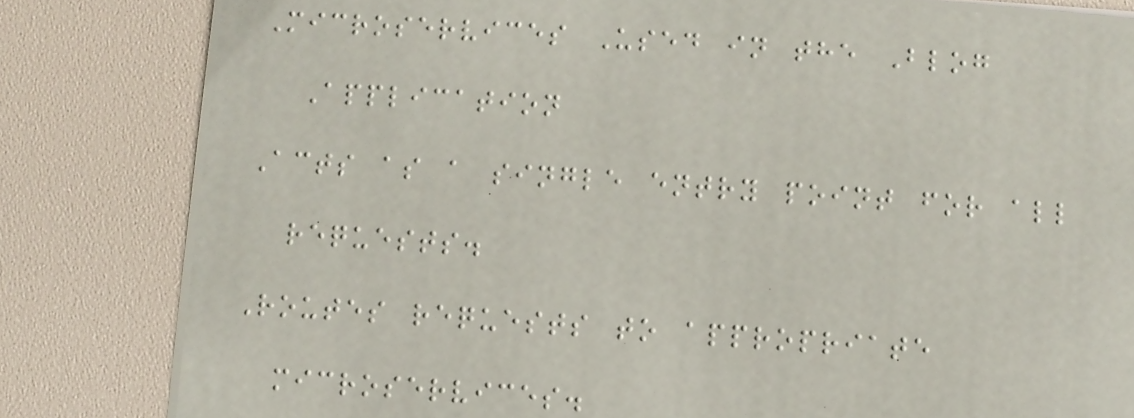Microservices Used in the Blog
Application
Acts as a single entry point for all
requests.
Routes requests to appropriate
microservices.
